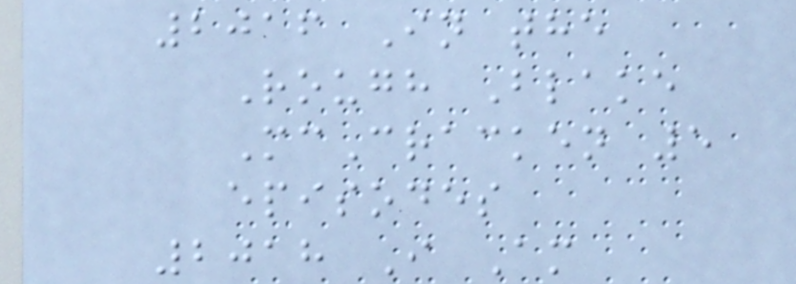2016 In the
Rough Blake
McCracken 5
episodes
2018 I Am
